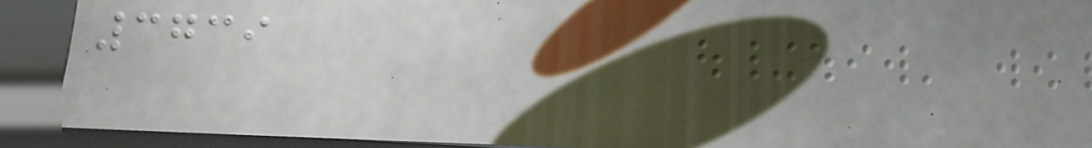3739
